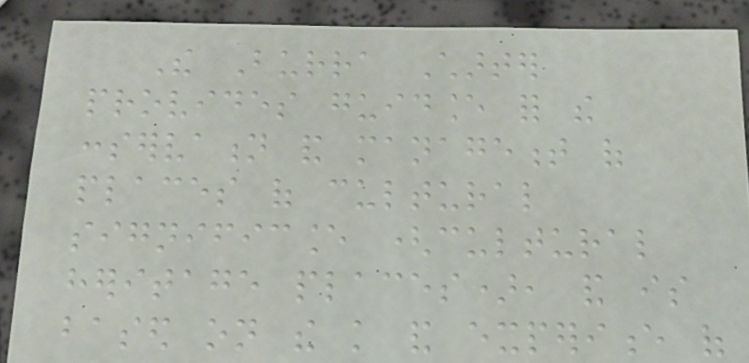The Burra Charter
provides guidance for the
conservation and management of
places of cultural
significance (cultural
heritage places), and is
based on the knowledge and experience of
